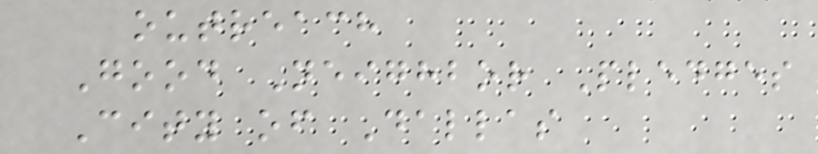outreach
Good Neighbor Pledges
City of Dallas
